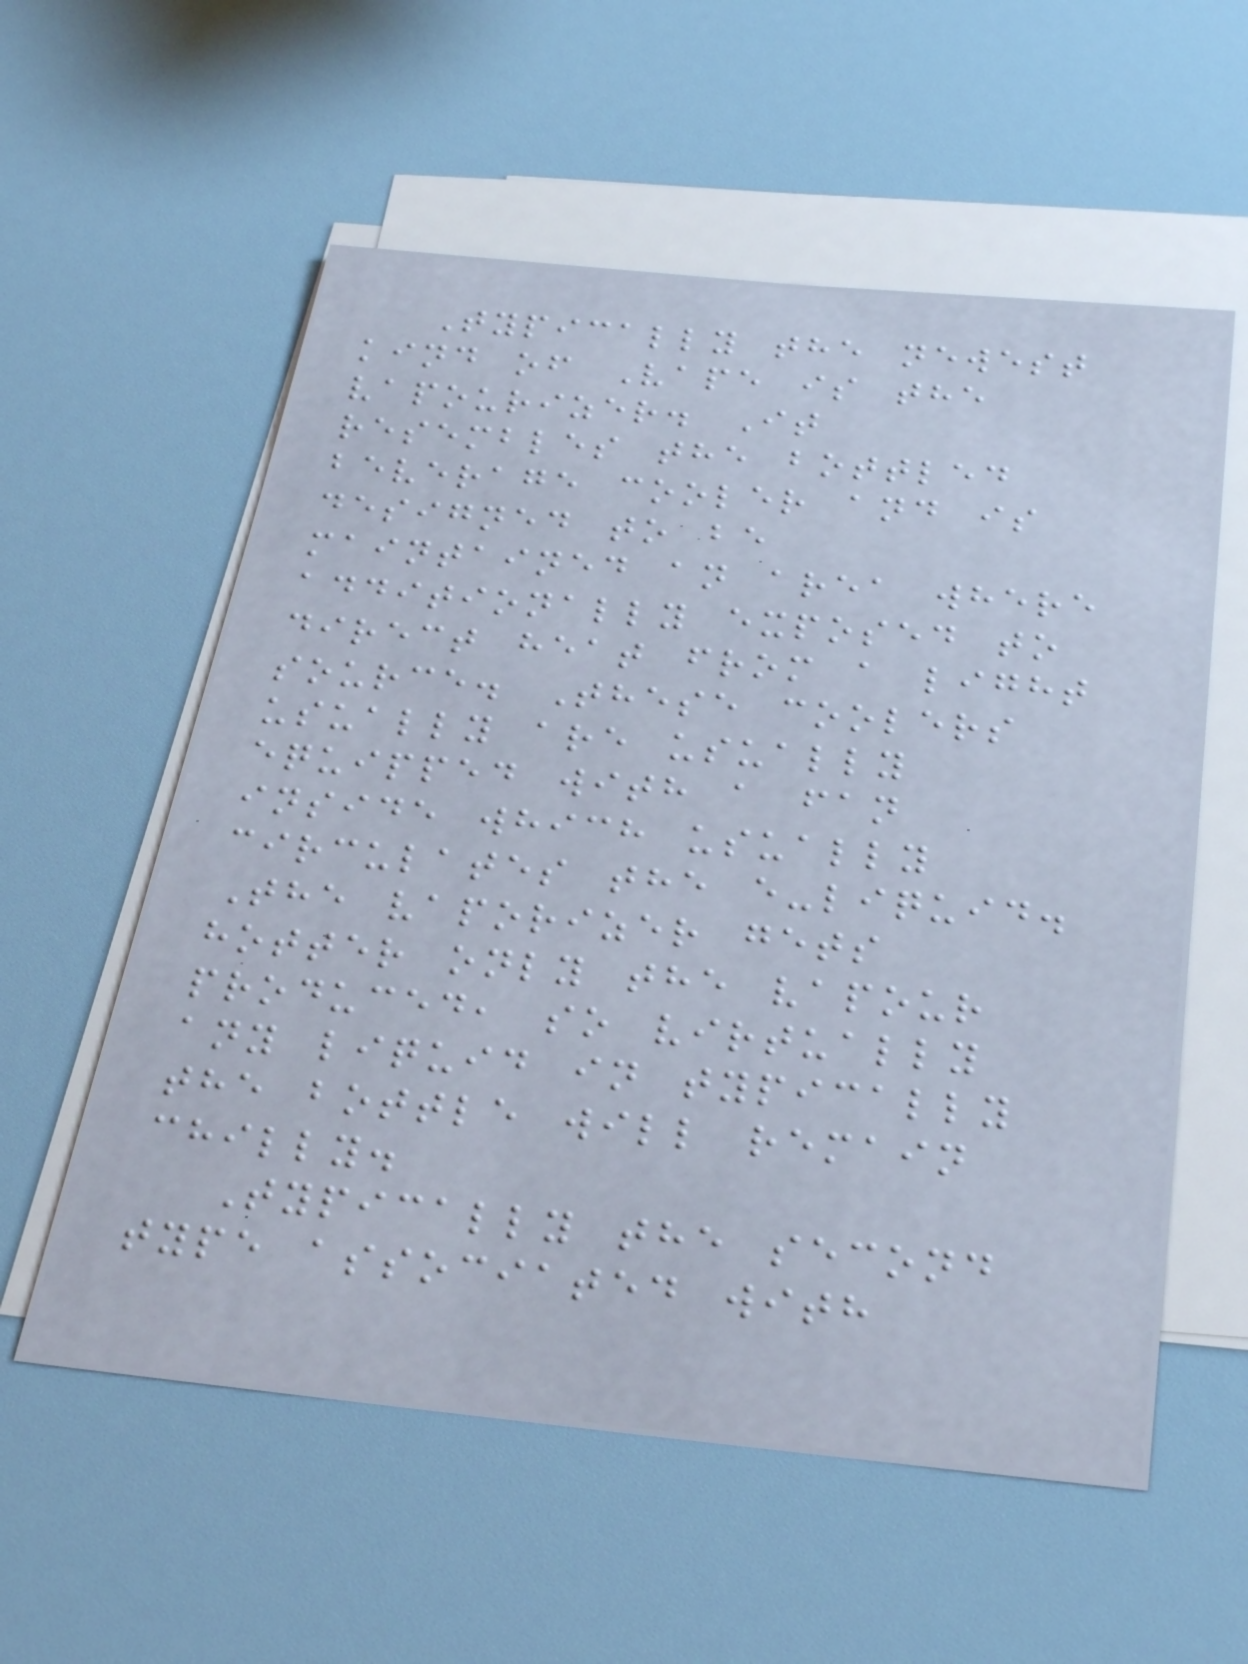Typically the newest
kind of Vape is the
vapourizer. It
resembles the bottled
beverage cooler and is
designed to be
maintained an area where
additionally exposed to
direct heat from a light
source. These coolers
usually are usually
equipped with a fan
inside which usually
circulates the e-liquid.
The vaporizer gets
hotter only the vapour
produced, so virtually
any liquid in typically
the bottle will remain
chilly.
Typically the second
type associated with
